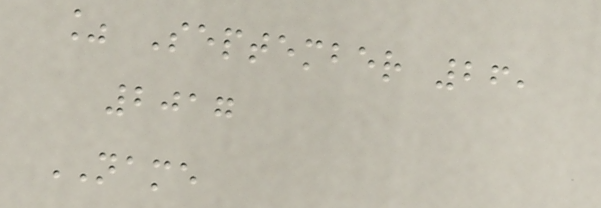% September 26,
2017
NAME
